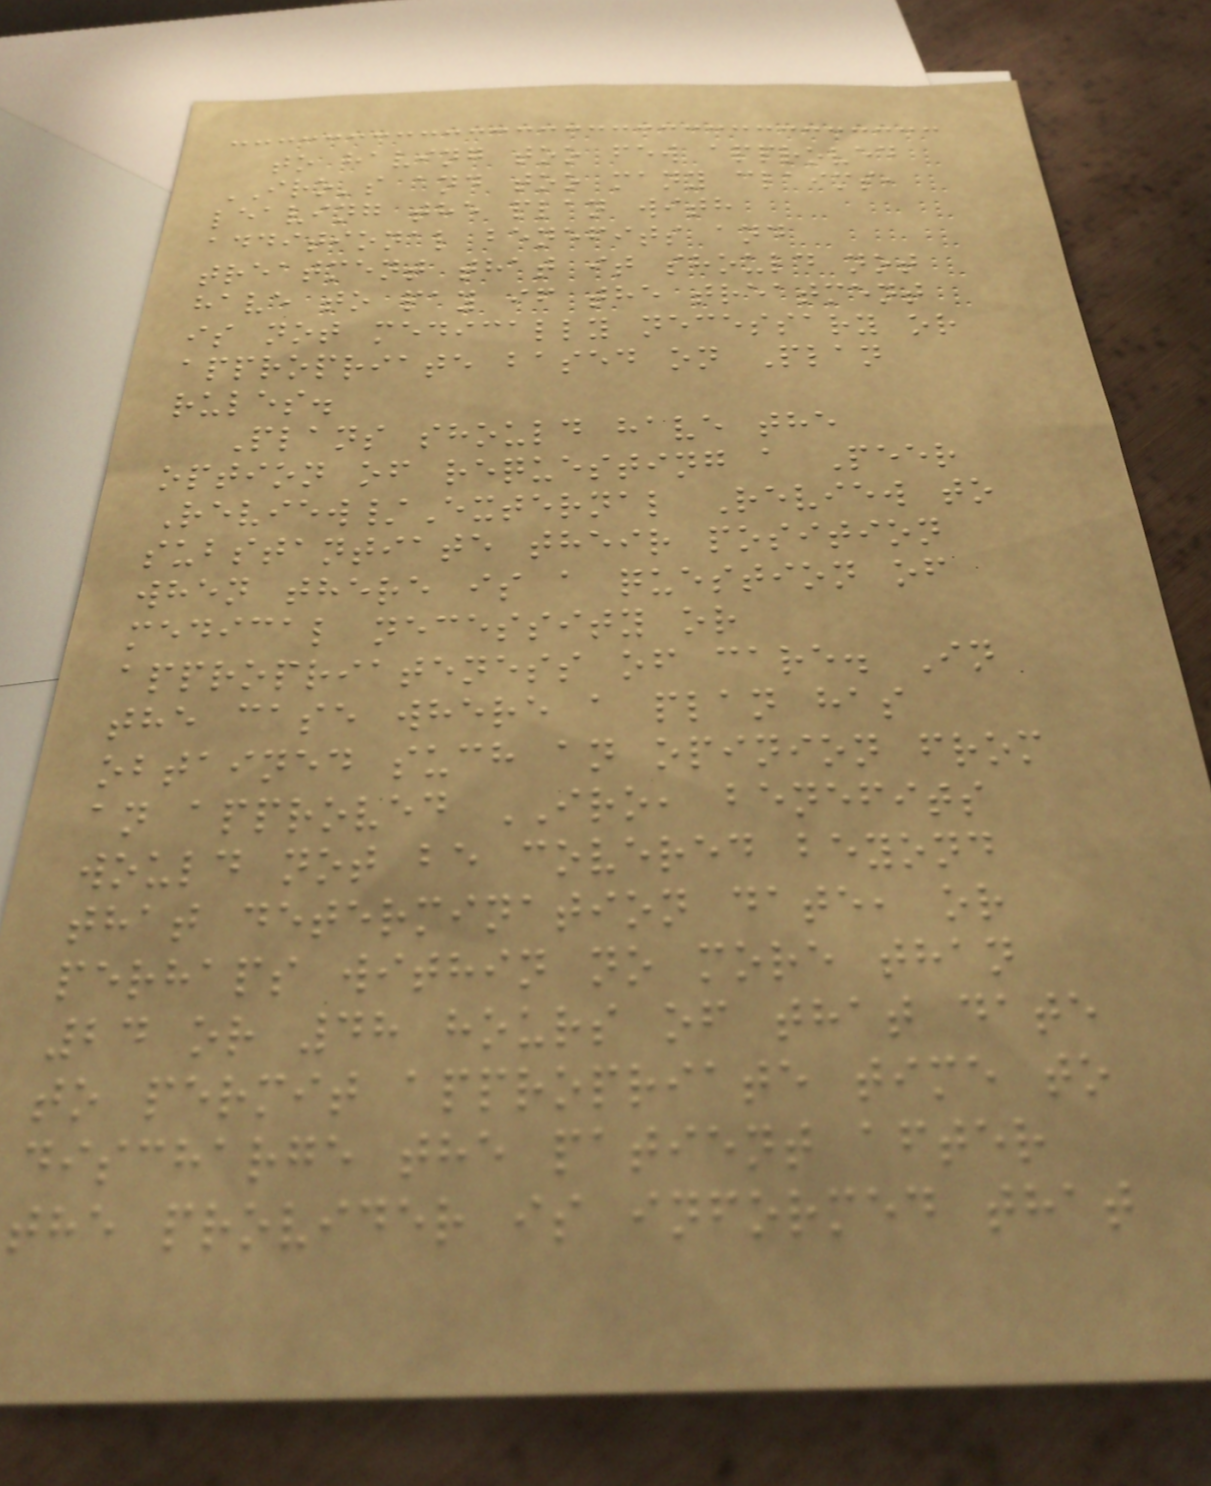to having too few approved
IRO's and too many claims,
leaving the plan with
additional benefits and
treatment that it should not
have to pay if the treatment
is not medically necessary or
appropriate based on Plan
rules.
Plans should have the
option of requesting a Peer
Review/External Review to
substantiate their position
when there is a question of
medical necessity or
appropriateness of care. In
the case where a plan has
obtained such an opinion from
an approved IRO, benefits
would not be covered beyond
that determination date, or
perhaps within no more than
24 or 48 hours of that date
to permit appropriate time to
discharge the patient after
the provider is informed that
